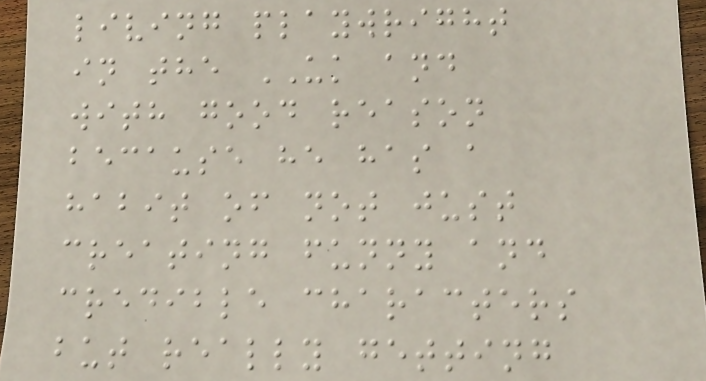living playwright
in the UK and
with good reason
because he has a
habit of not just
creating funny and
credible characters
but really getting
